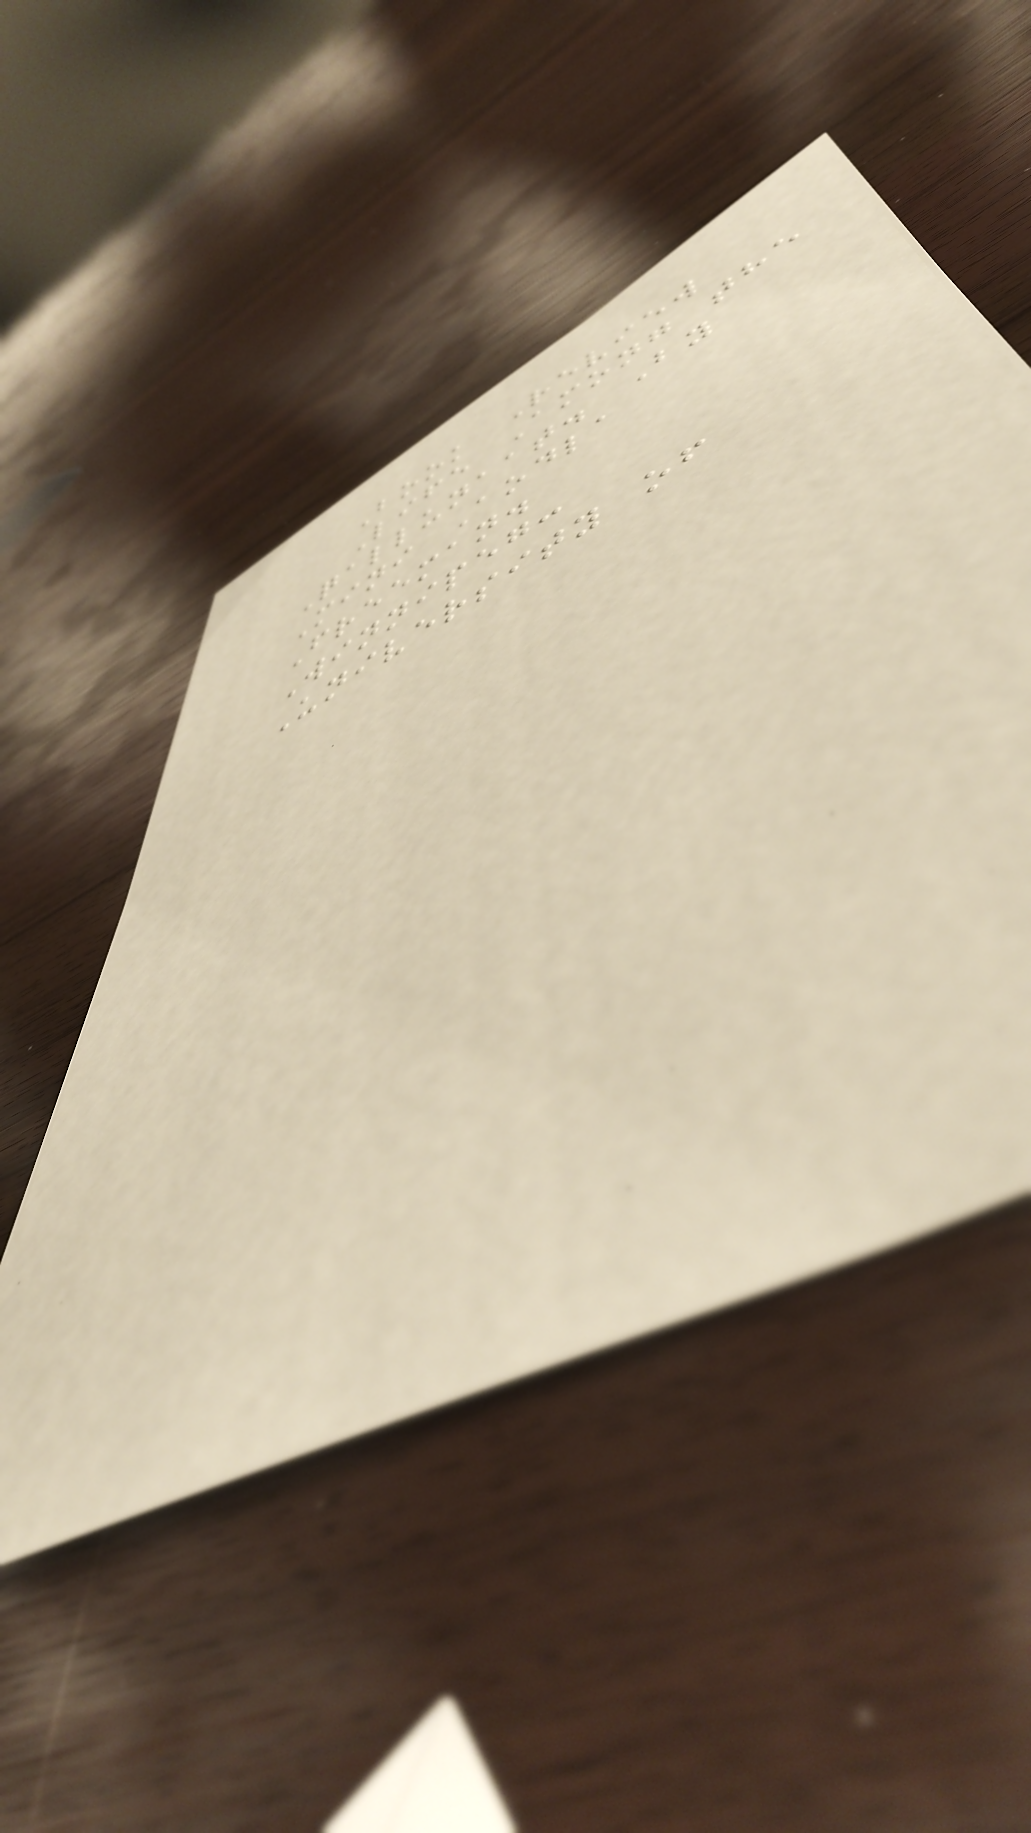Book Review
Life Among the
Qallunaat. By
Mini Aodla
Freeman.
Winnipeg:
University of
